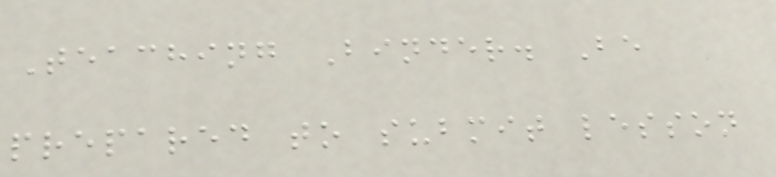Teaching Binder. Be
prepared to submit lesson
